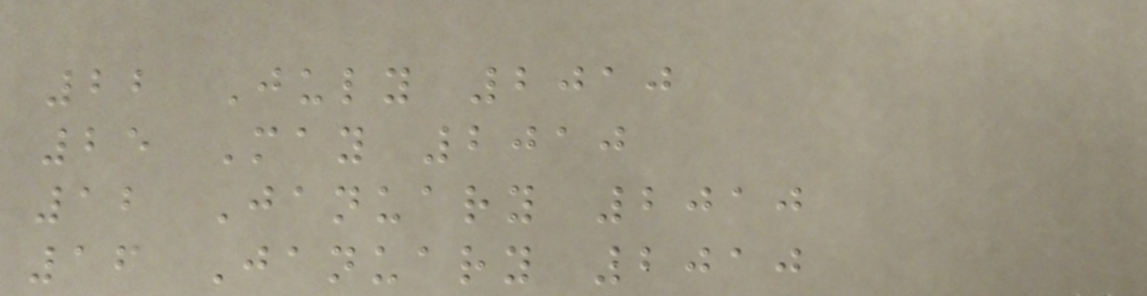22 July 2010
25 May 2010
12 January 2010
16 January 2010
